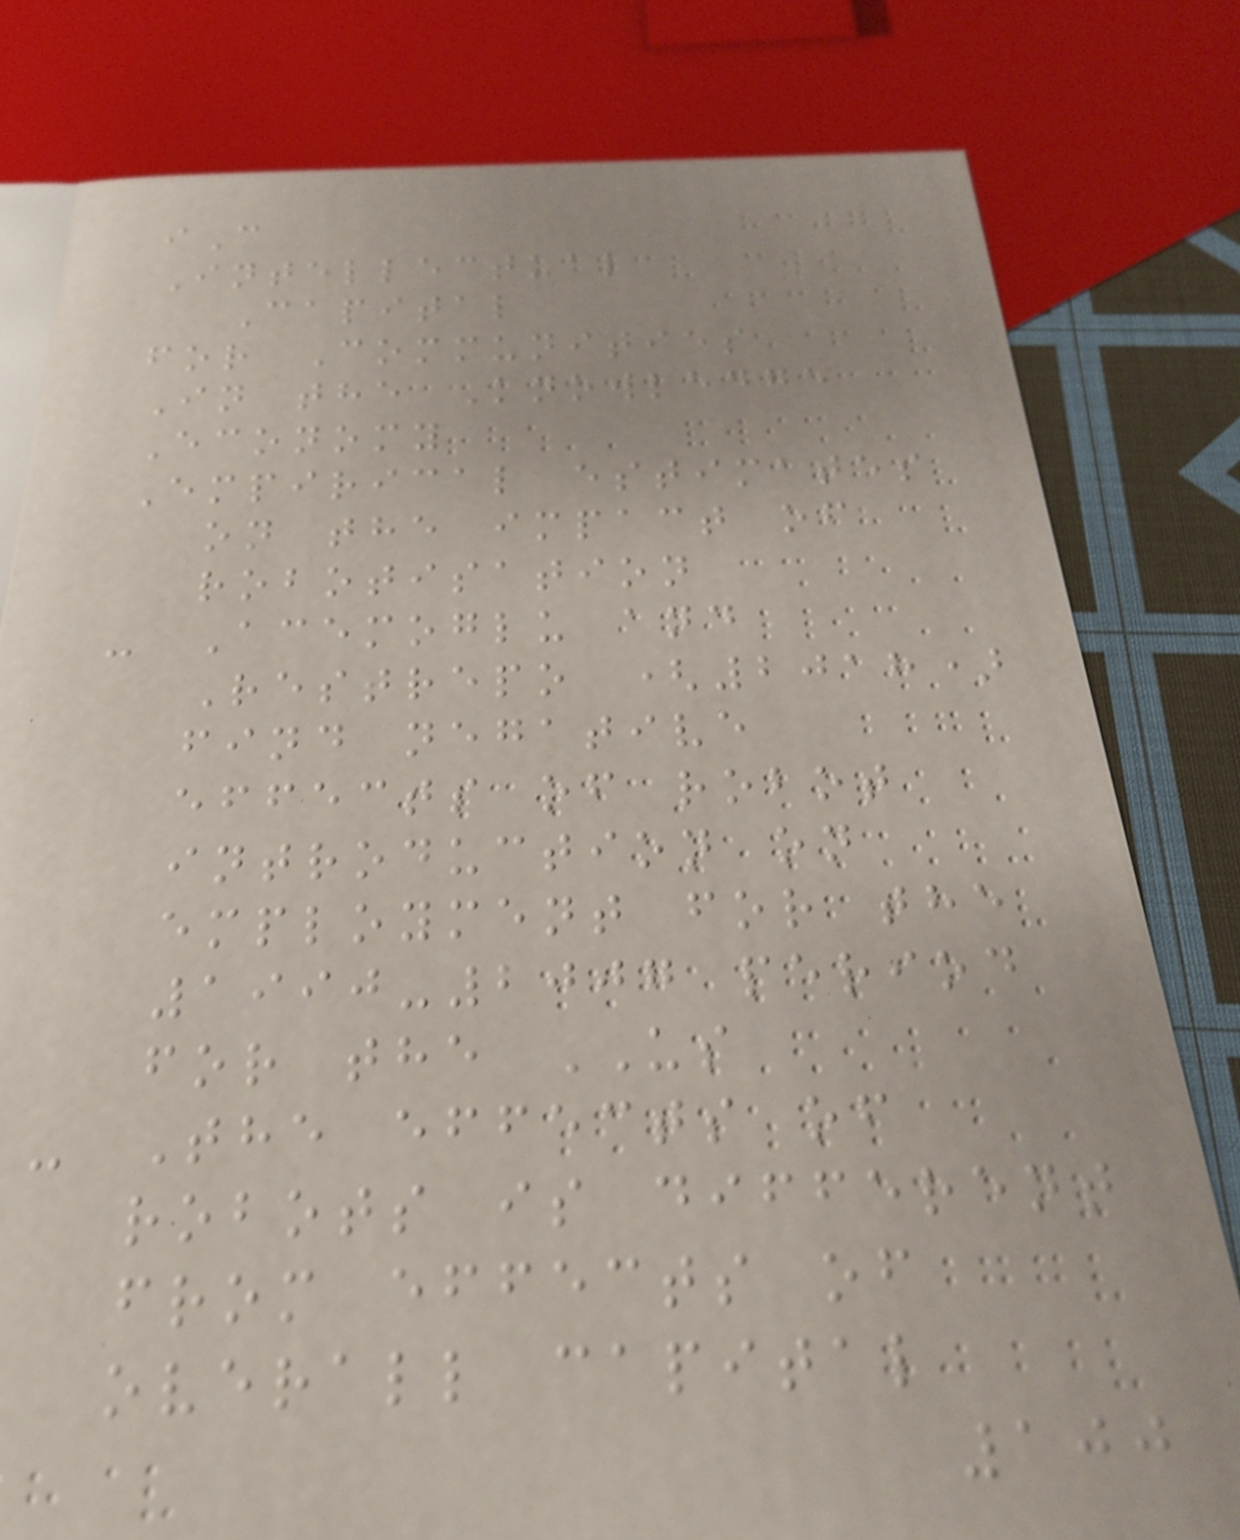iC
Intellectual
Capital
for Communities
In the Knowledge
Economy
Empirical estimates
on the impact of
robotisation
- Acemoglu and
Restrepo (2018)
find negative
effects of robot
introduction on
employment for the
1990-2007 period
for the US
- The effects of
robots is different
from effects of
overall capital
100
